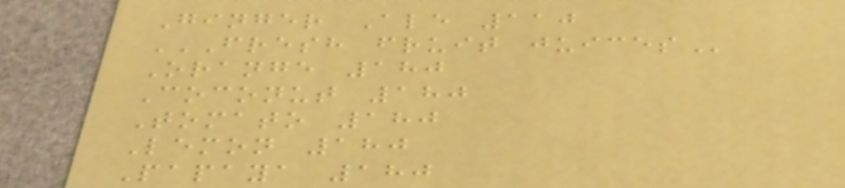Ginger Ale 110
FRESH FRUIT JUICES
Orange 180
Coconut 180
Tomato 180
Lemon 180
Papaya 180
